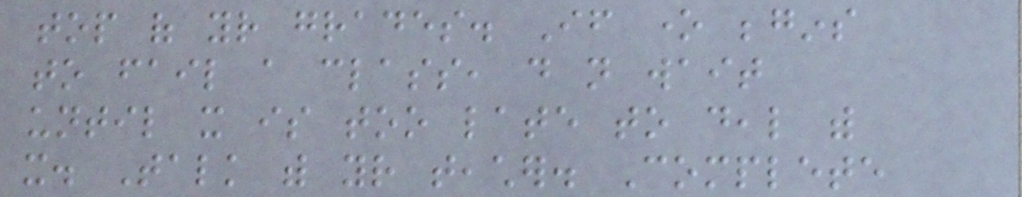top of your grades. If one begins
to fail a class, do not wait
until it is too late to deal with
it. Talk with your teacher. Complete
